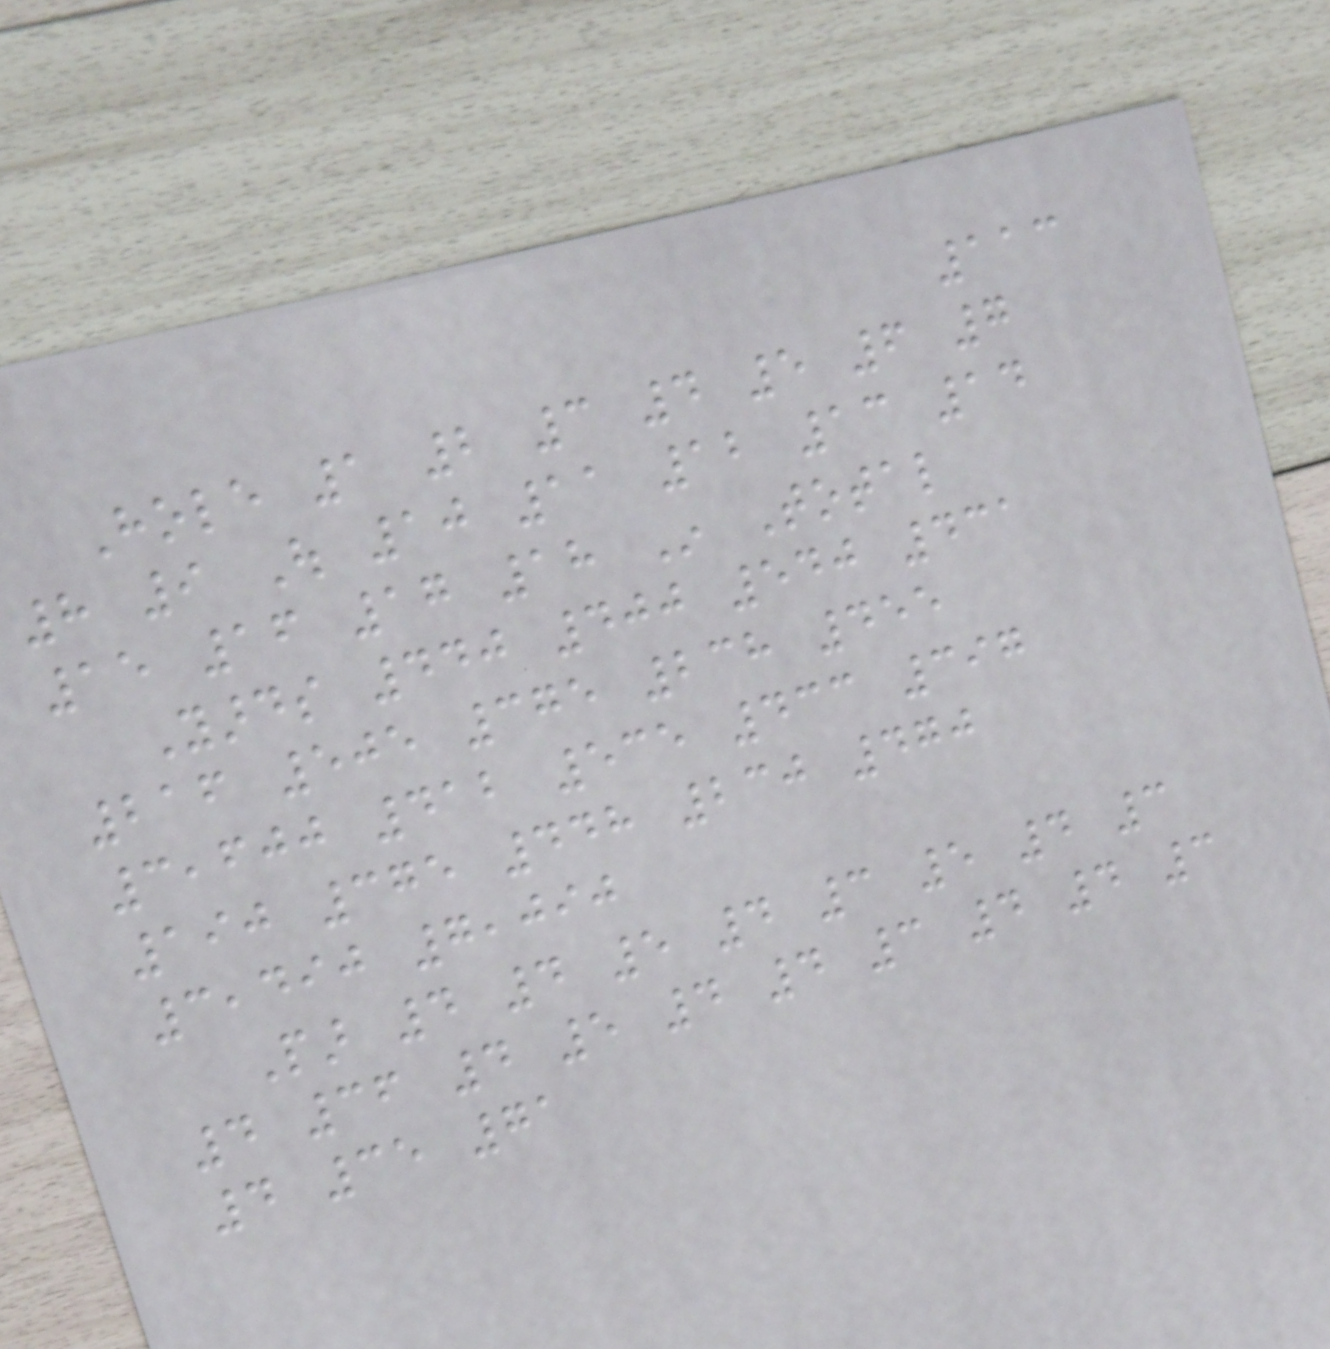113
Hole 1 2 3 4 5 6 7
8 9 Out 10 11 12 13 14
15 16 17 18 In Total
Yards 440 400 540 431
216 505 375 238 455
3,600 412 535 433 397
190 375 448 230 470
3,490 7,090
Par 4 4 5 4 3 5 4 3
4 36 4 5 4 4 3 4 4 3
4 35 71
